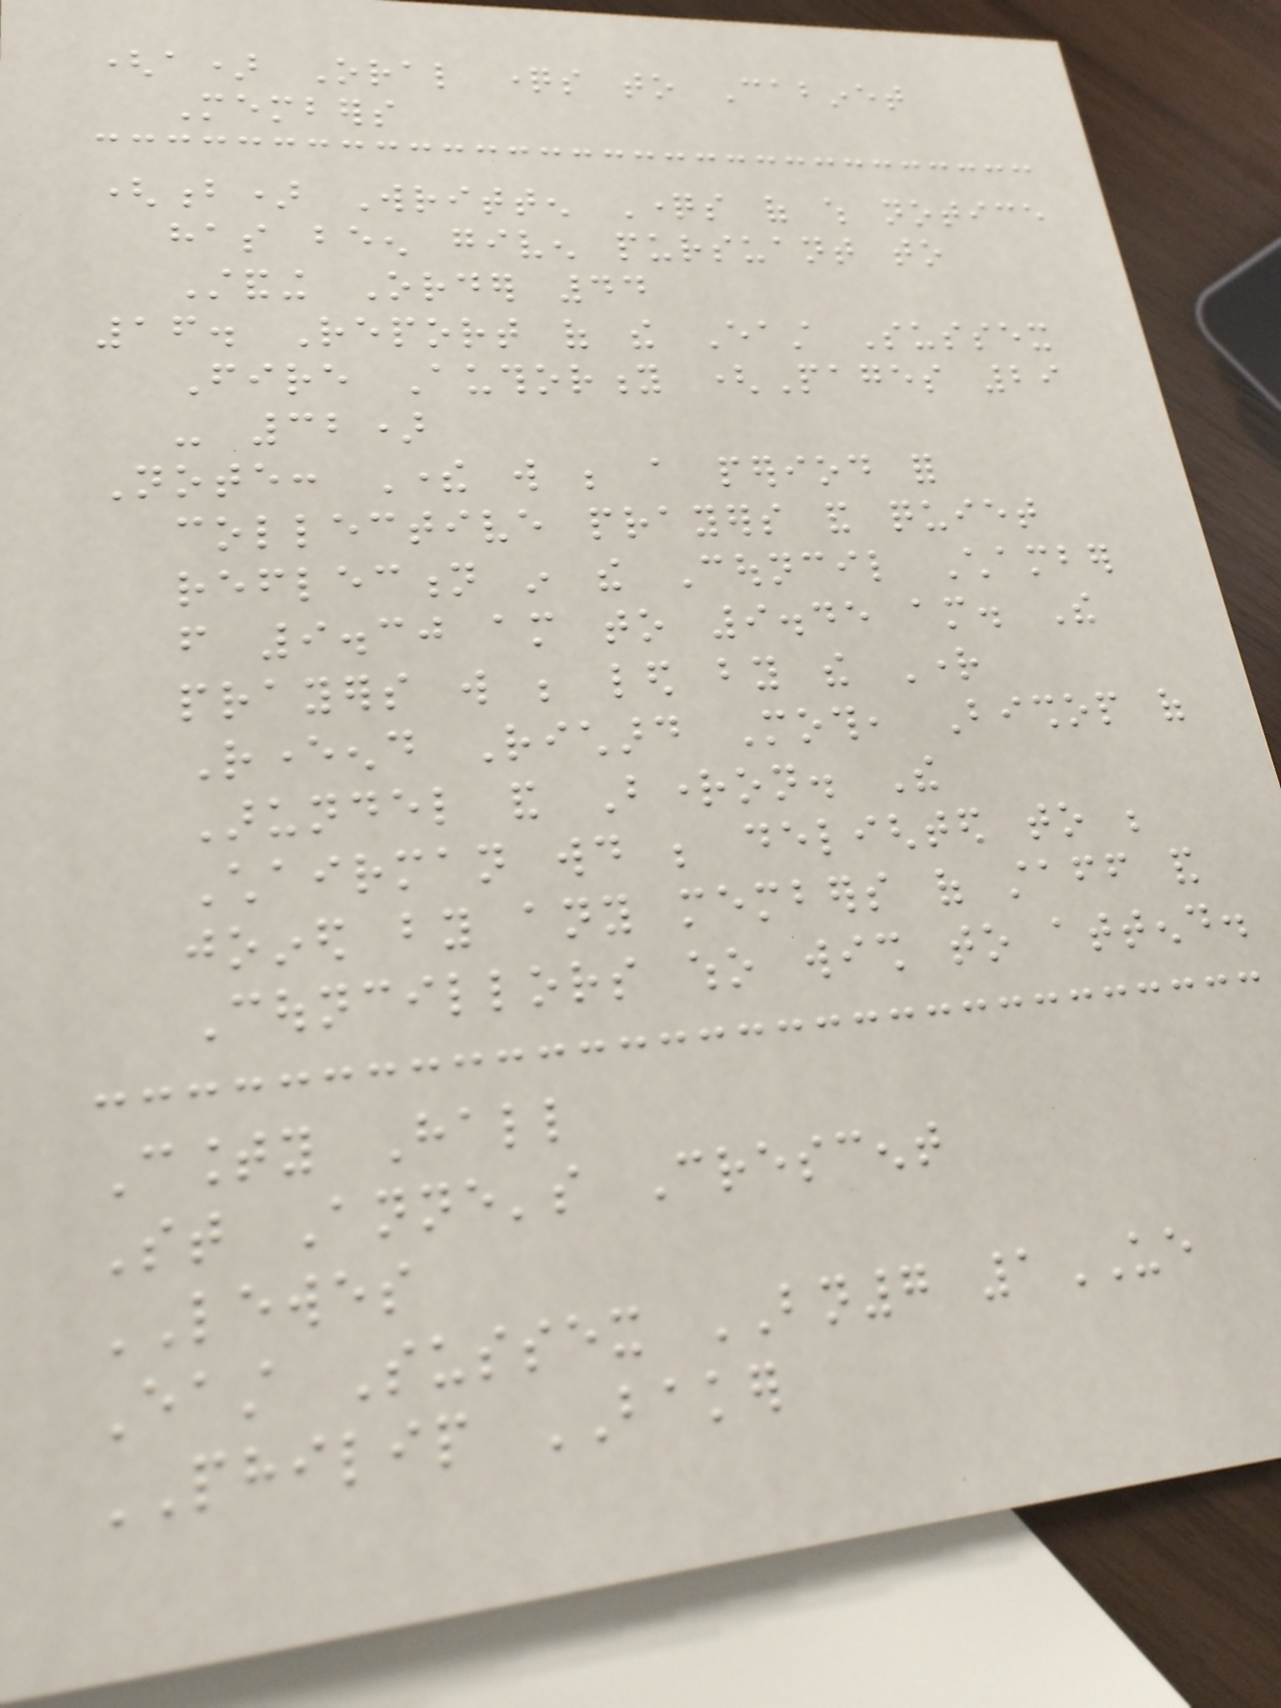(a) Oral questions to Cabinet
Members
(b) Written Questions of which notice
has been given pursuant to
Standing Order 44
16. Report of the East Sussex
Fire Authority (Pages 29
- 32)
Note: There will be a period for
collective prayers and quiet
reflection in the Council Chamber
from 9.30 am to 9.45 am. The
prayers will be led by the Right
Reverend Richard Moth, Bishop of
Arundel and Brighton. The
Chairman would be delighted to be
joined by any members of staff and
Councillors who wish to attend.
County Hall
St Anne's Crescent
LEWES
East Sussex BN7 1UE
PHILIP BAKER
